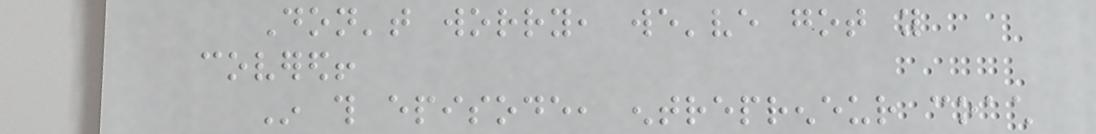Don't worry, we've got you
covered!
In this episode, entrepreneur coach
